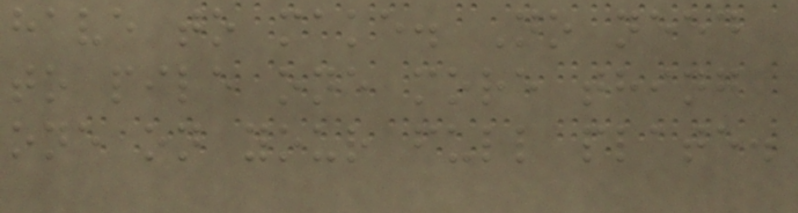have to make. No need
to pile one more thing
one on your full plate.
